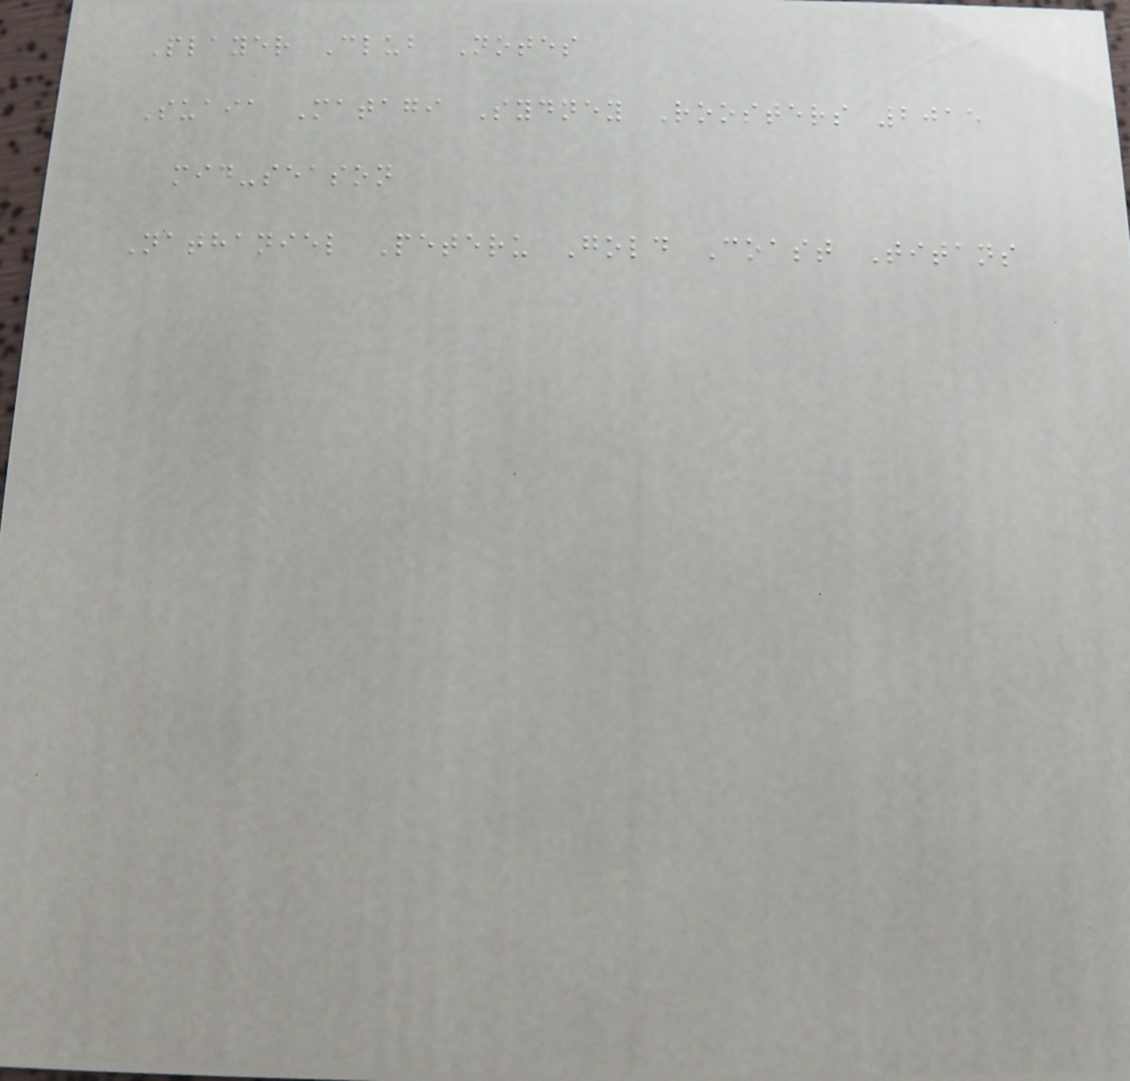Player Club Notes
Suaia Matagi Sydney Roosters 2015
mid-season
Nathaniel Peteru Gold Coast Titans
